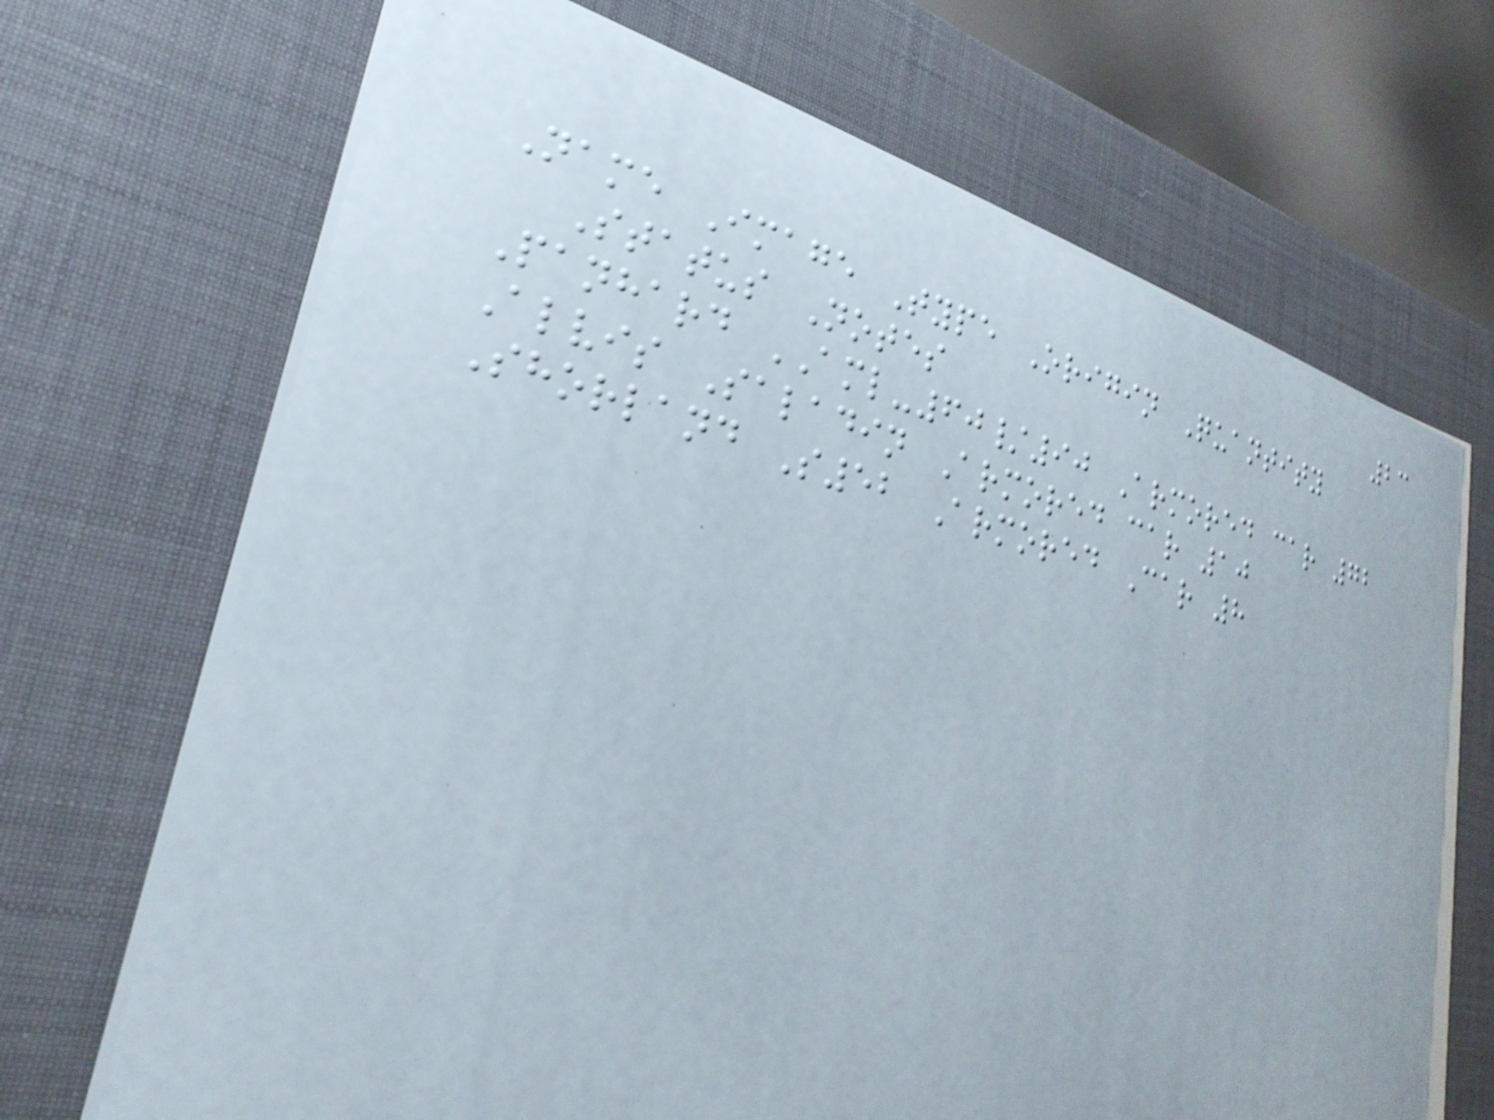23
Name Image Type Origin Quantity
Status Notes
Panhard AML-60/90 Armored car 72
Alvis Saladin Armored car 10
Shorland S52 Armored Car 8
